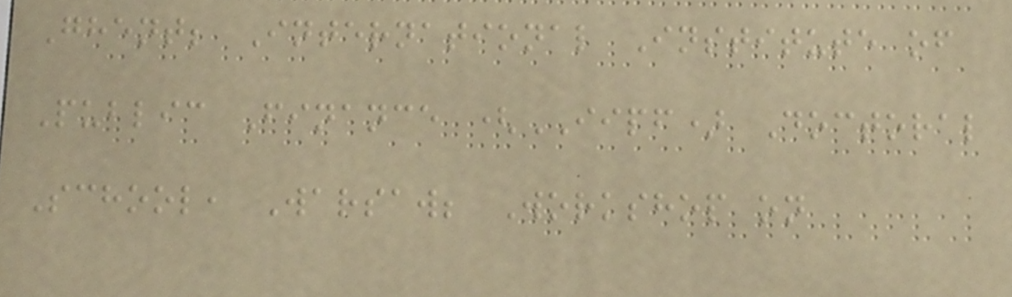Ghent; International Institute of
Public Finance (IIPF) Doctoral
School, Warsaw; Workshop on
